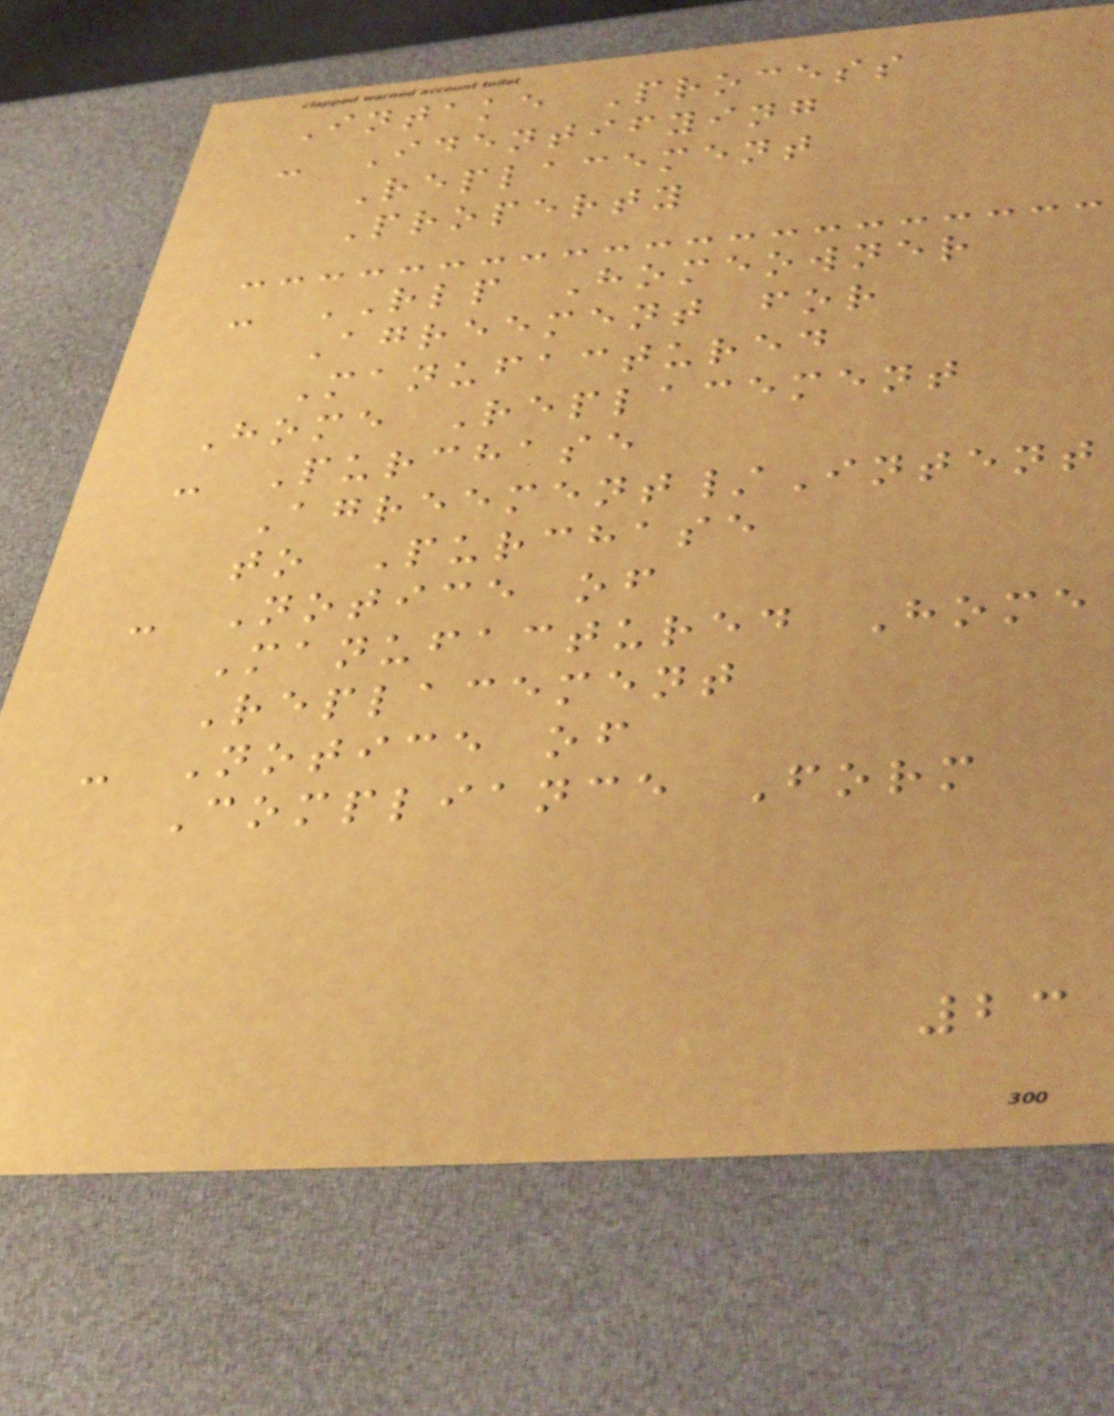Intake Process
- Identifying
Replacement
Property
- RLP Homeowner
Agreement for
Manufactured
Home Replacement
- Purchase
Agreement/Intent
to Purchase
- Notice of
Manufactured Home
Replacement
- Notice of
Compliance Form
23
